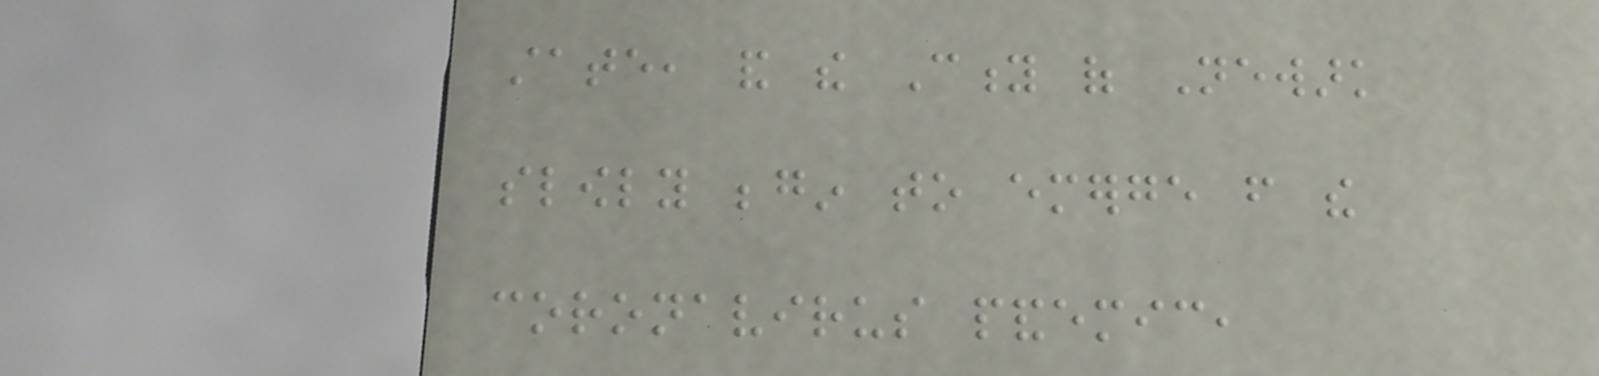state, and the City of Newark
slowly begin to emerge from the
coronavirus pandemic,
